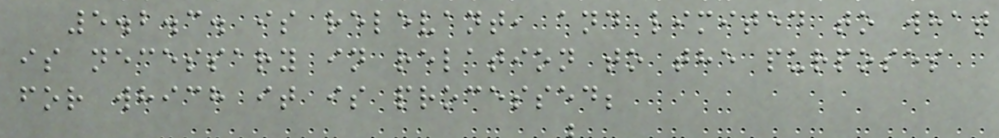5.2.3. is relevant, and limited to what
is necessary in relation to the purposes
for which it is processed;
